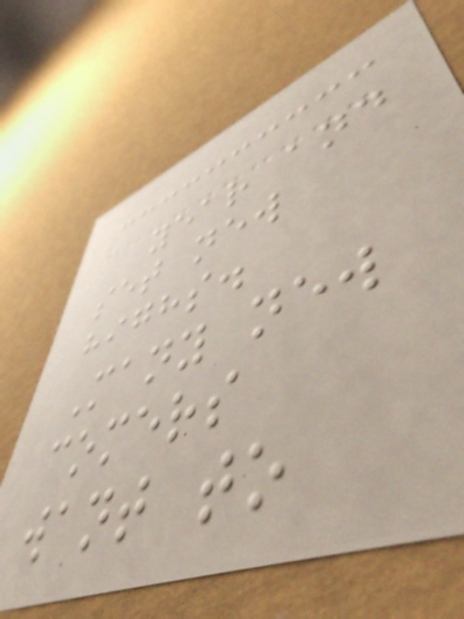year and
set new
highs.
Many new
comers
want to
